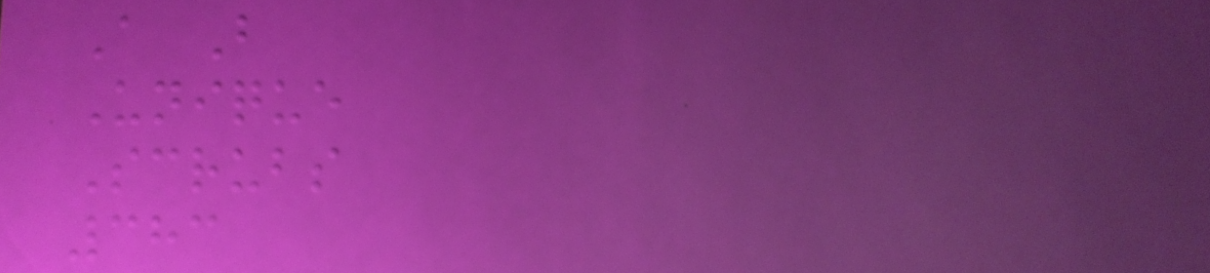A B
Unique
Scrubs
383
